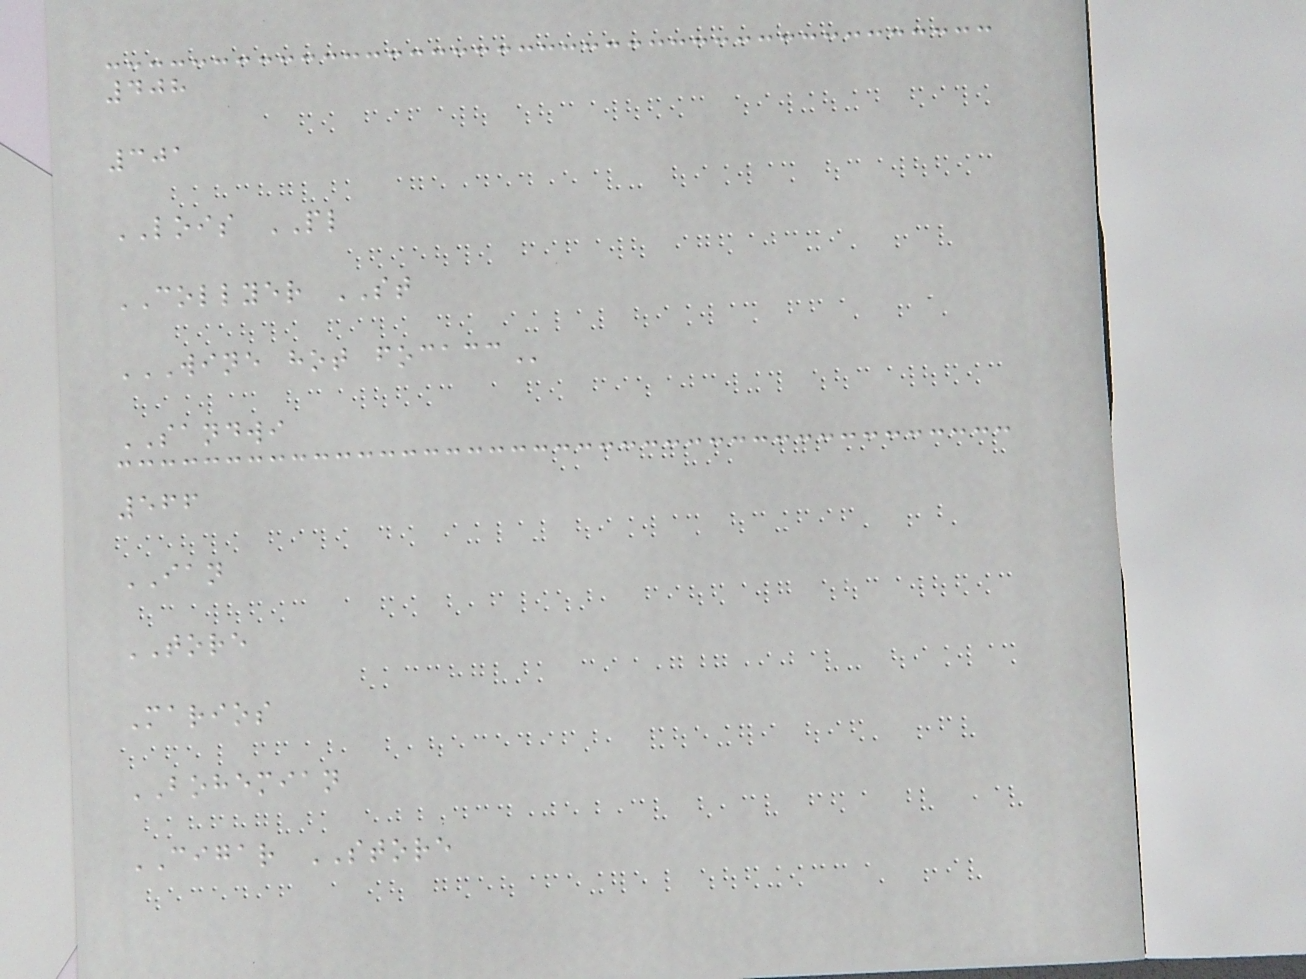408
301
LOIS PL
COLLYER ST
WINE HOT FOCACC
SANDWI
566
IAN
TORE
Marios
BOHEMIAN
CIGAR STORE
